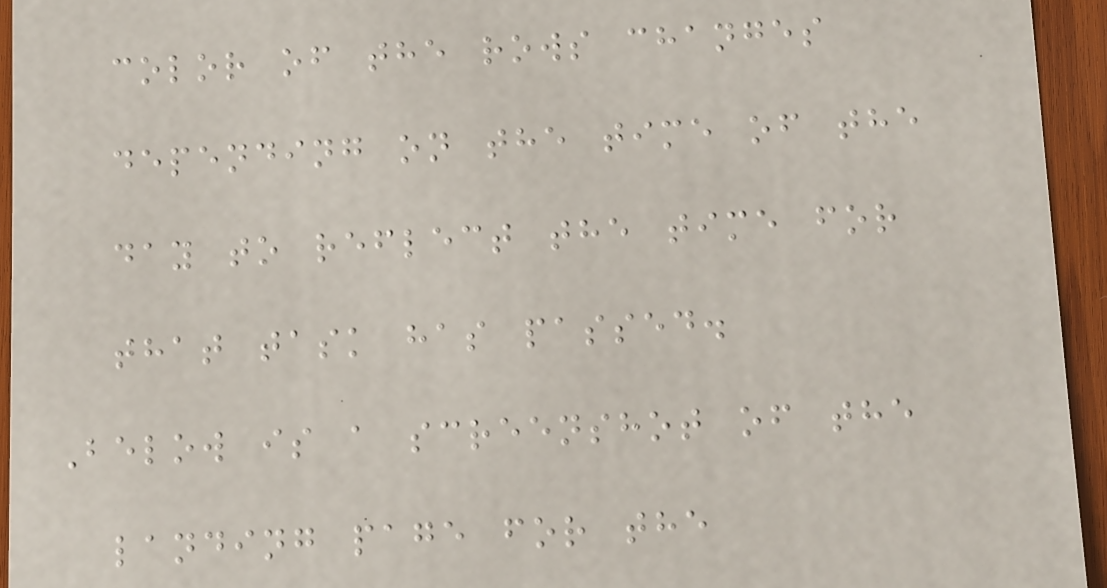color of the rows changes
depending on the time of the
day to reflect the time for
that task has passed.
Below is a screenshot of the
landing page for the
